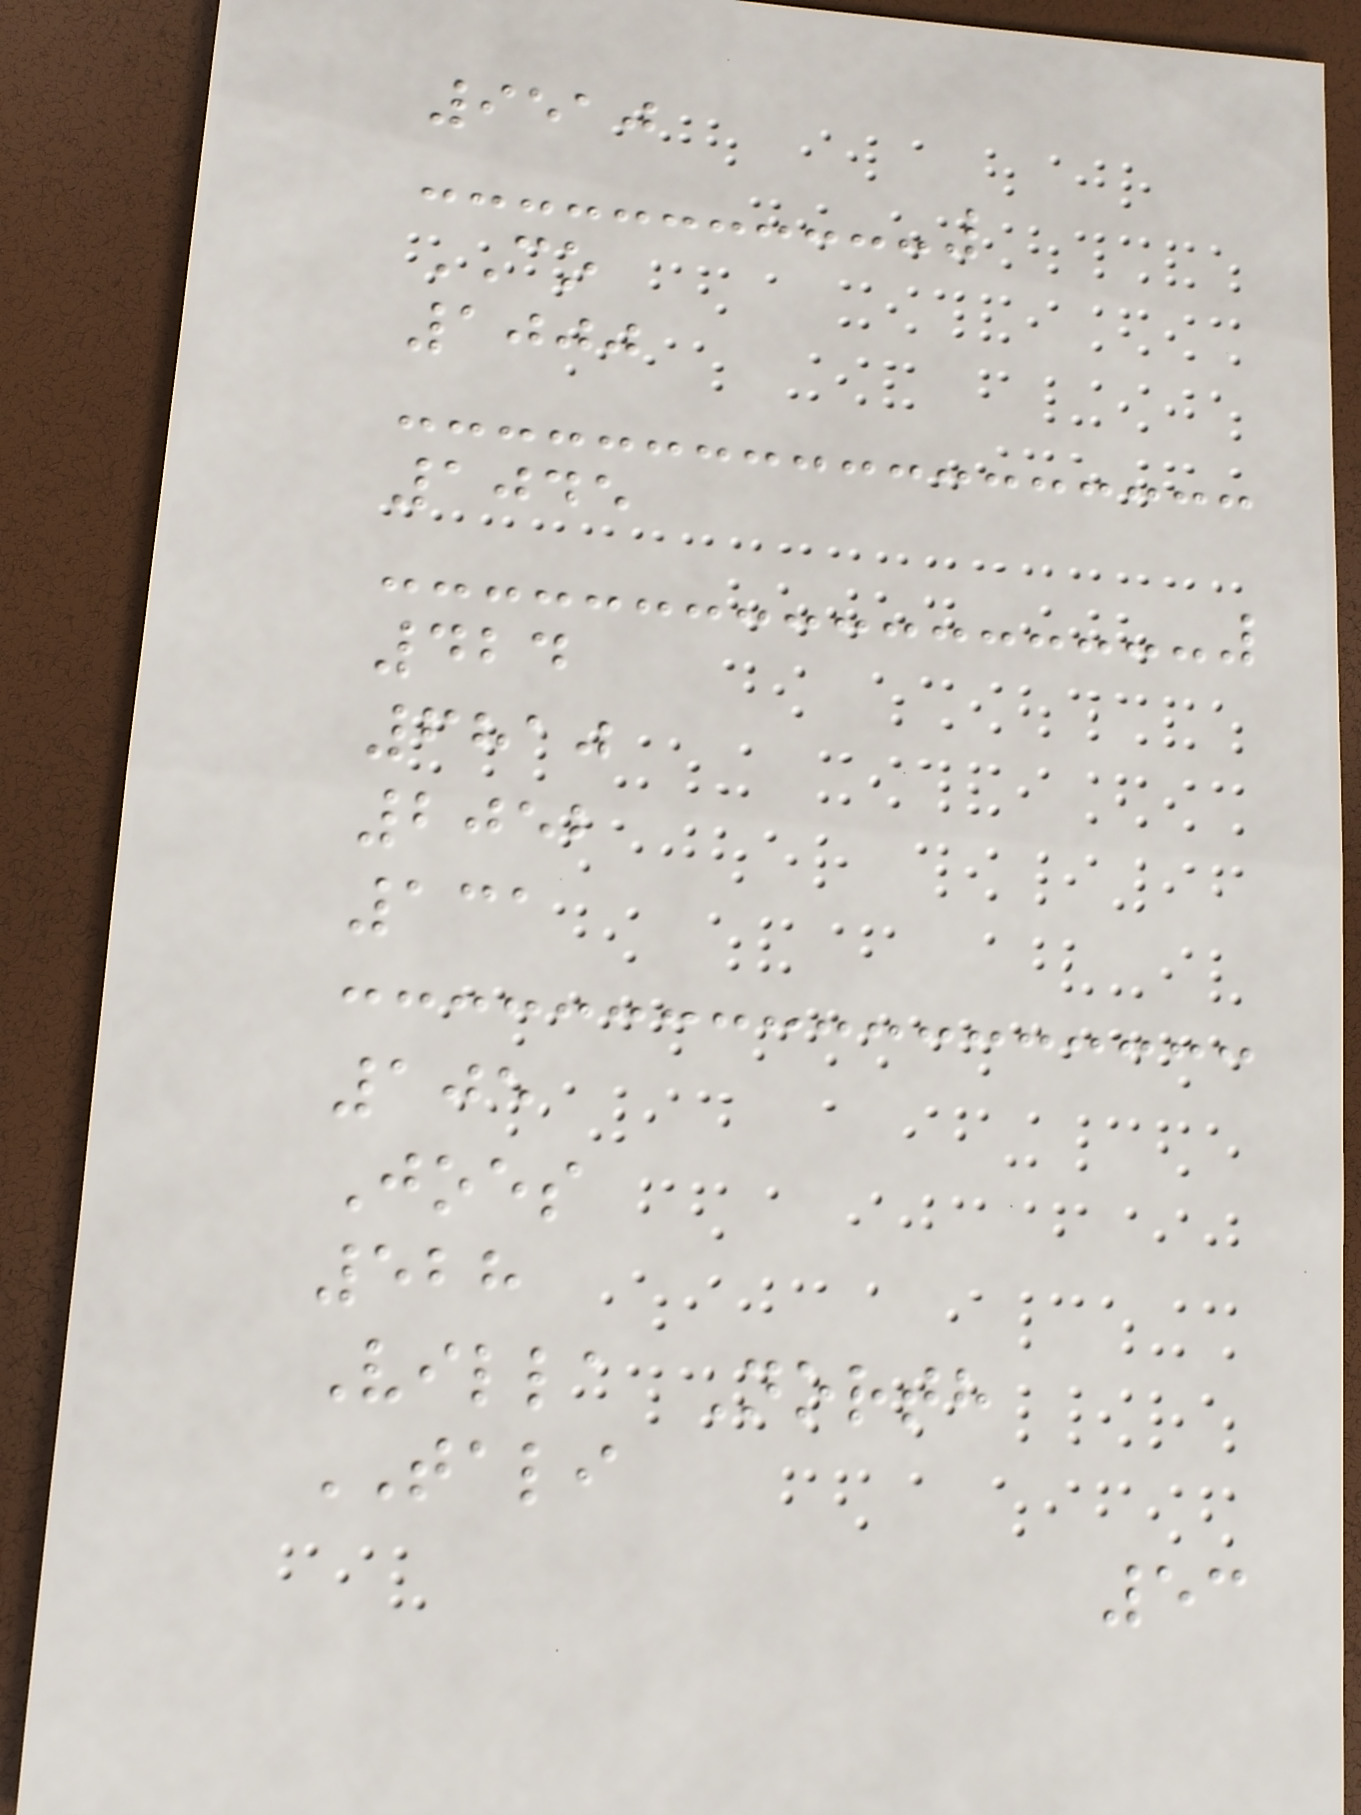9510
CO
1000
1045
424
6810
2052
131
105
Joes
528
Villa North
TALI
53
